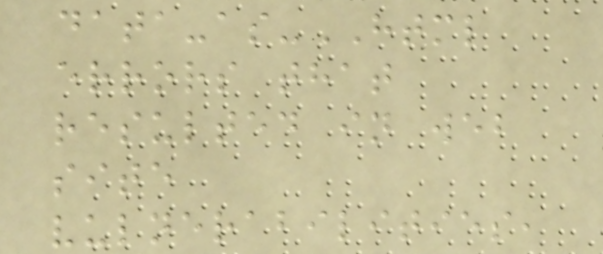data-as-HTML
errors that
resulted in web
site
vulnerabilities,
